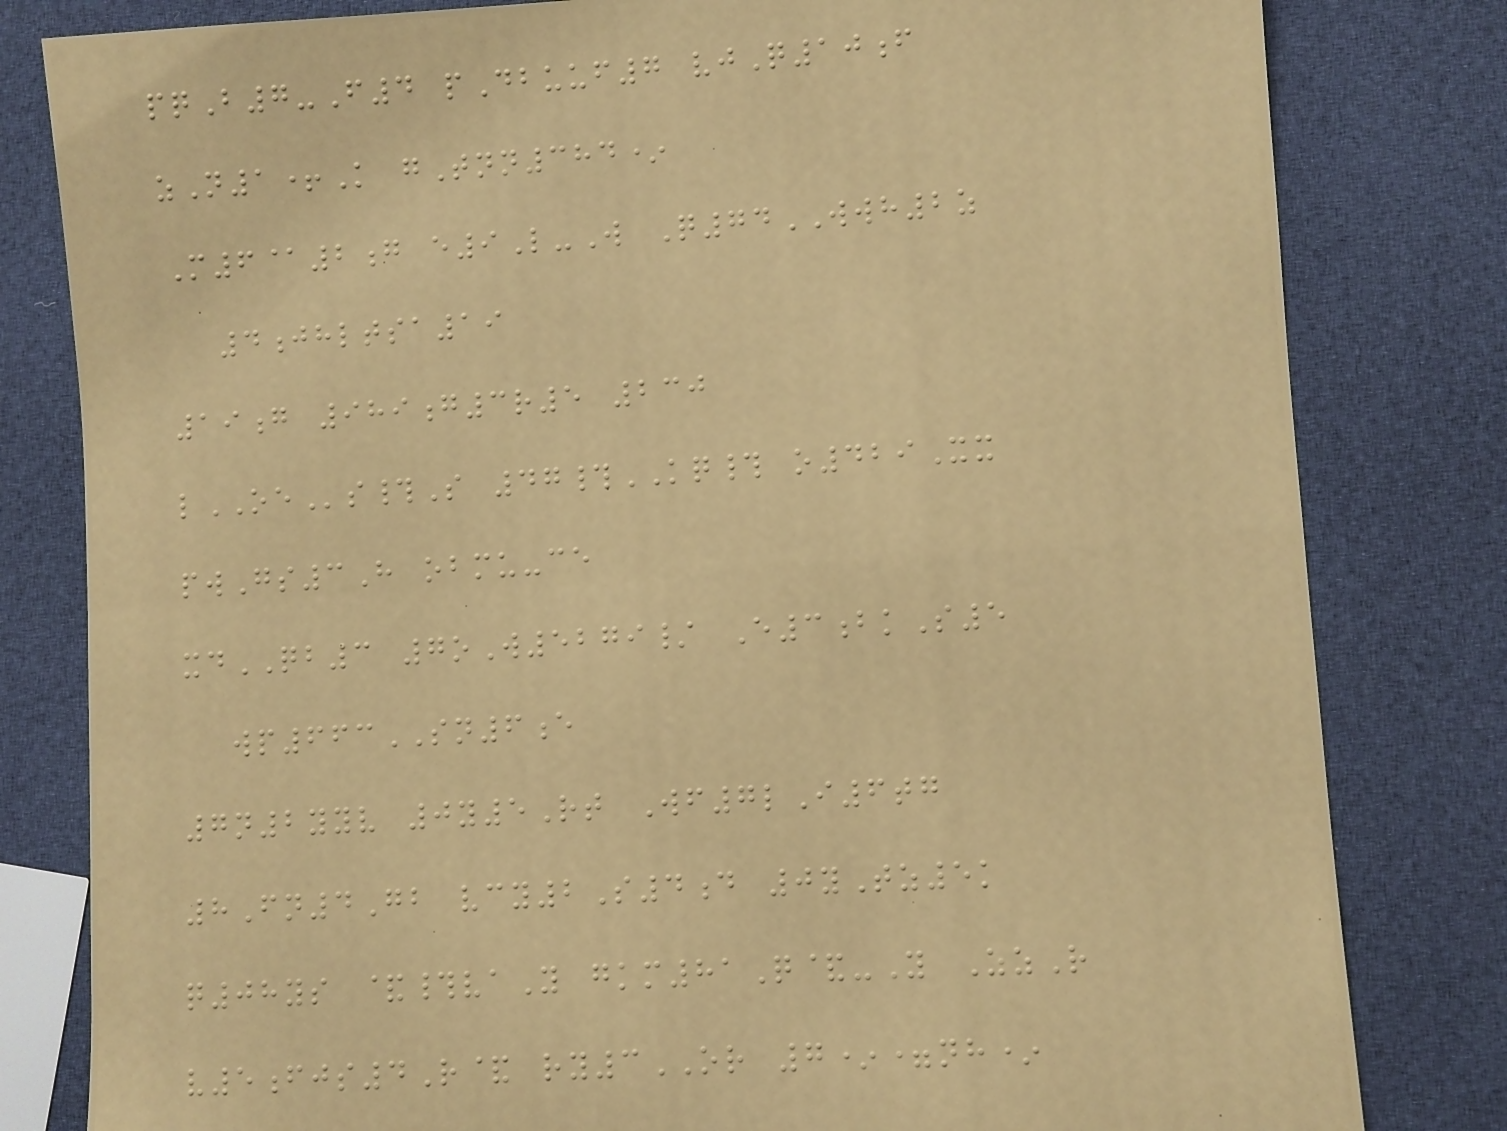pqB7-F4 pDbuuf7 vjQ10f
zN1+K gTnn384*
M6@2g e9L-W Q74WWH2z
4jhltsa19
19g 989g3r5 230
lOEs#S 47#KQ# o429Xx
pwGs3H obmu-ce
xdQB3 7oW5279/ E3bkS5
wp663SN6e
7n2yyv 0y5Rt Wf7lI6tg
8Fn4Gb vcy2S4d 0yTz5k
q08ys &#vaY gkm81Q&-Y ZzR
v5fjs4R& ry3OR 7*=nh*
